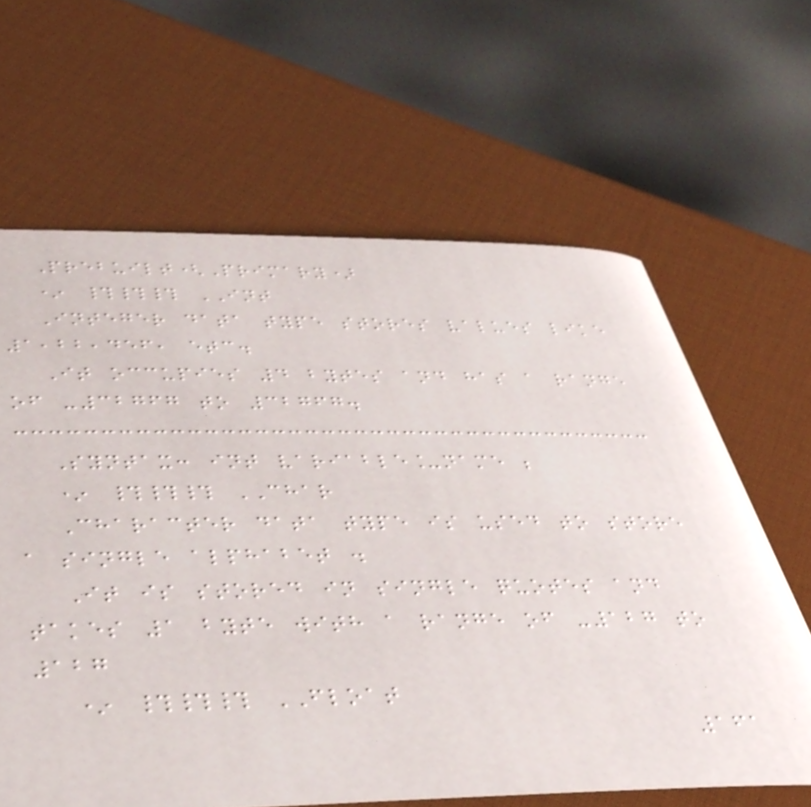Prebuilt(Primary)
* ### INT
Integer data type stores values like
1,22,456, etc.
It occupies 4 bytes and has a range
of -32767 to 32767.
Syntax: int variable_name ;
* ### CHAR
Character data type is used to store
a single alphabet .
It is stored in single quotes and
takes 1 byte with a range of -127 to
127
* ### FLOAT
161
